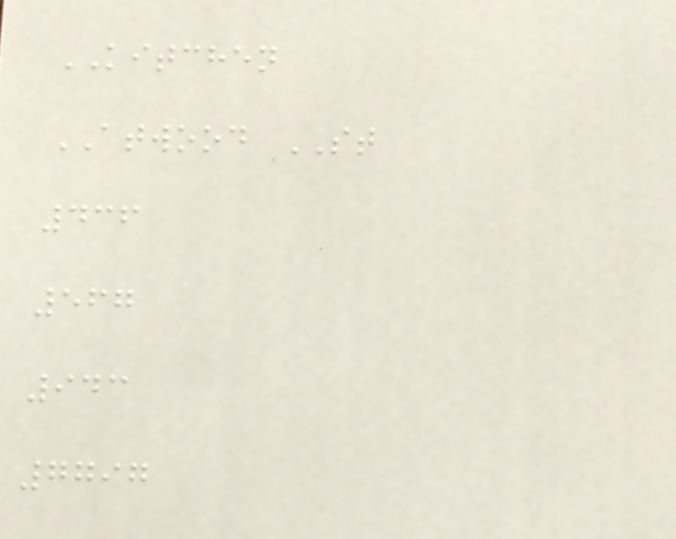KITCHEN
ATWOOD ST
436
567
943
7797
